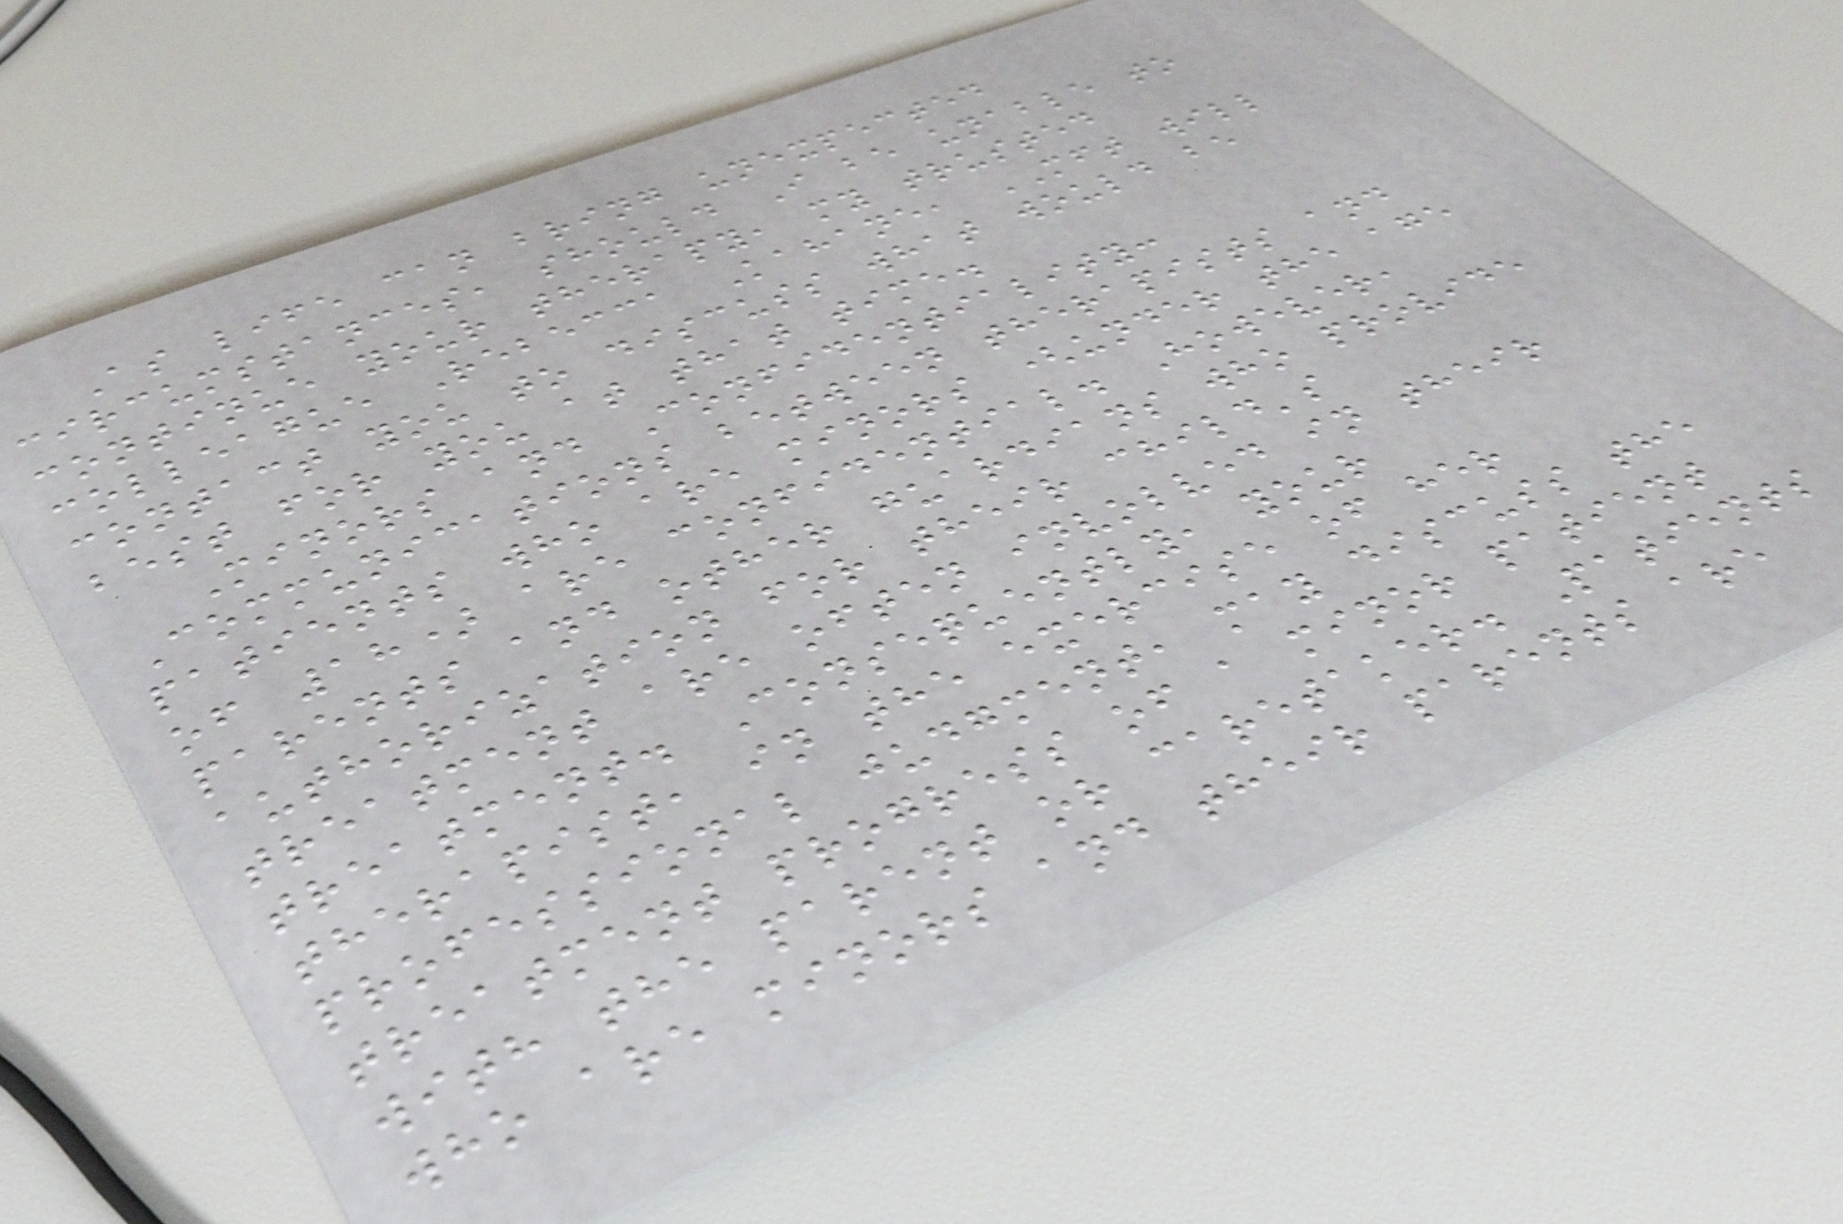As life can bring unexpected
circumstances, should I be unable to
continue your therapy, my trusted
colleague Rebecca Kahane, MFT will
contact you to discuss what would be
best for you at that time.
Minors and Confidentiality:
Communications between therapists and
patients who are minors (under the age
of 18) are confidential. However,
parents and other guardians who provide
authorization for their child's
treatment are often involved in their
treatment. Consequently, your
therapist, in the exercise of her
professional judgment, may discuss the
treatment progress of a minor patient
with the parent or caretaker. Patients
who are minors and their parents are
